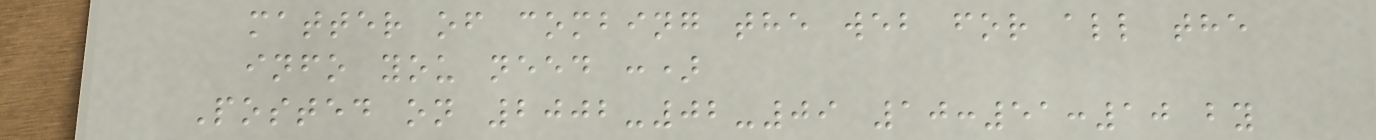matter of combing the web for all the
info you need :)
Posted on 2002-02-09 10:51:10 by
